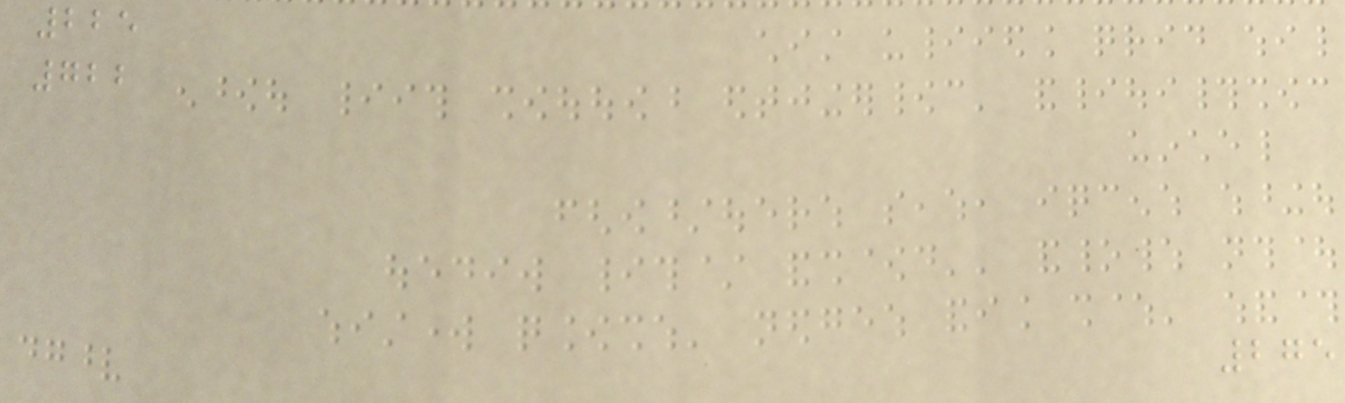225
722
275
